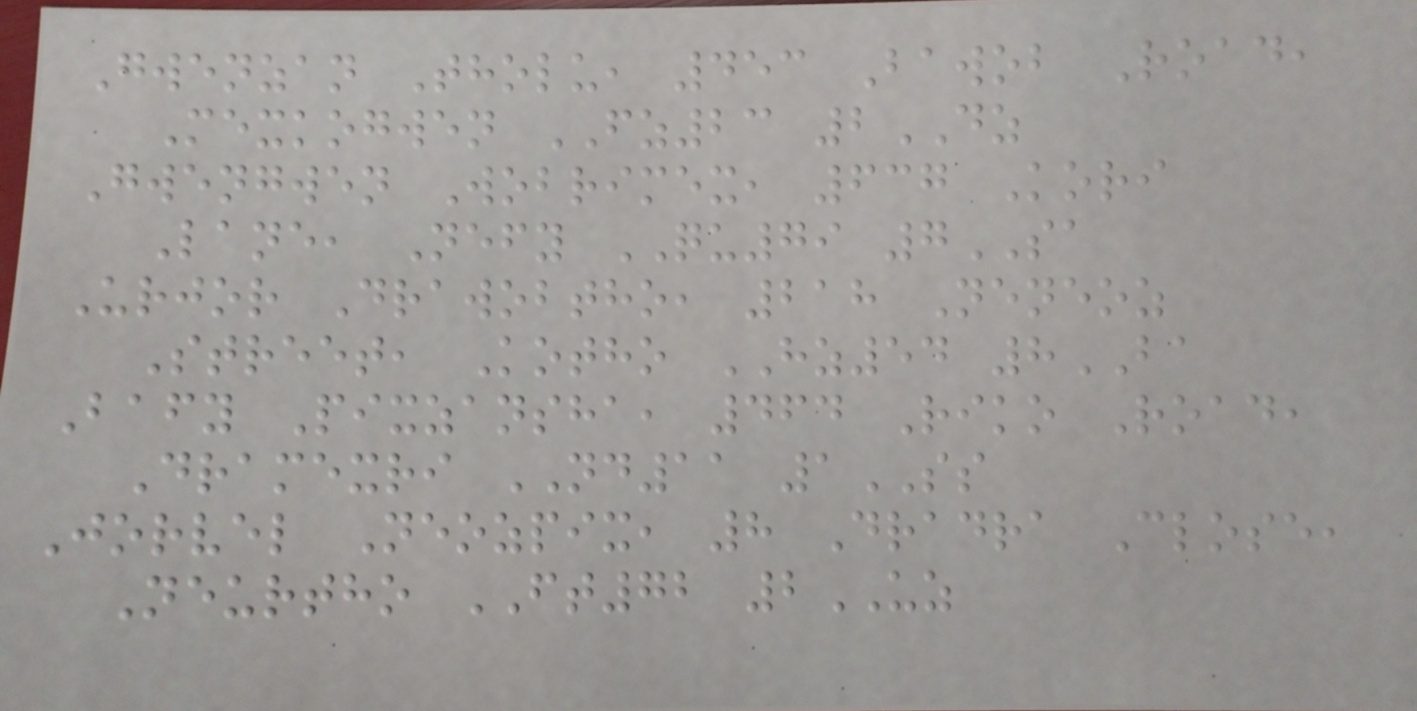Gwenzan Tholu, 453 Bawob Road,
Mexkogwen FZ23 2DZ
Gwengwen Wobrimex, 637 Kori
Lane, Nefy QU79 7SA
Urjor Drawobtho, 218 Neneoz
Street, Kotho HZ54 8BA
Bafy Pixzansha, 464 Riko Road,
Dramexri ND11 1SS
Jorvel Neozpix, 8 Dradra Close,
Neurtho FT72 2UZ
